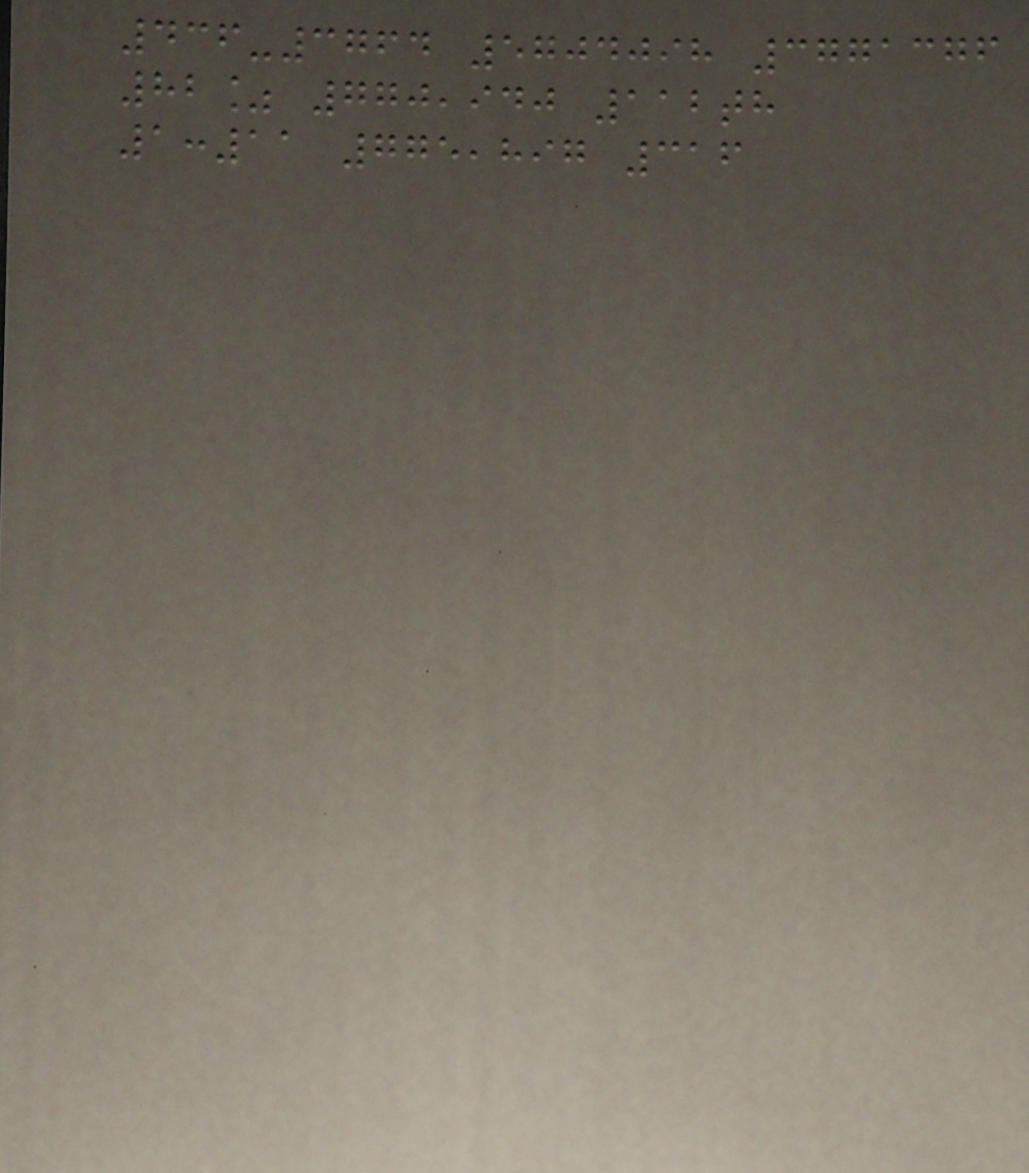436-3764 5704098 3771376
82% 770,940 112th
1:11 775,897 316
